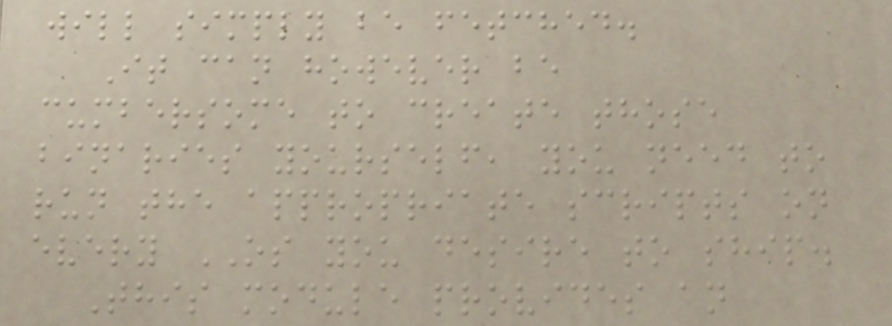will simply be fetched.
It can however be
cumbersome to create those
binaries yourself, you need to
run the appropriate scripts on
every OS you desire to ship.
This module provides an
